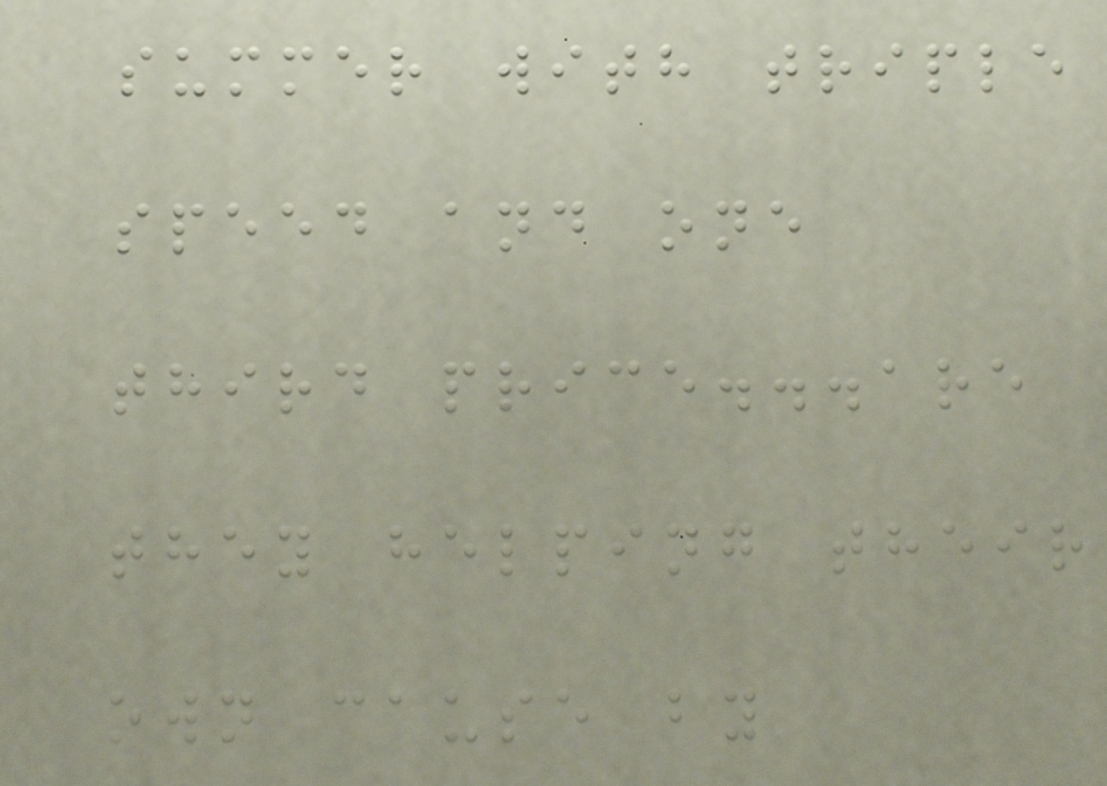summer with triple
speed and one
third price...are
they helping their
own cause by
